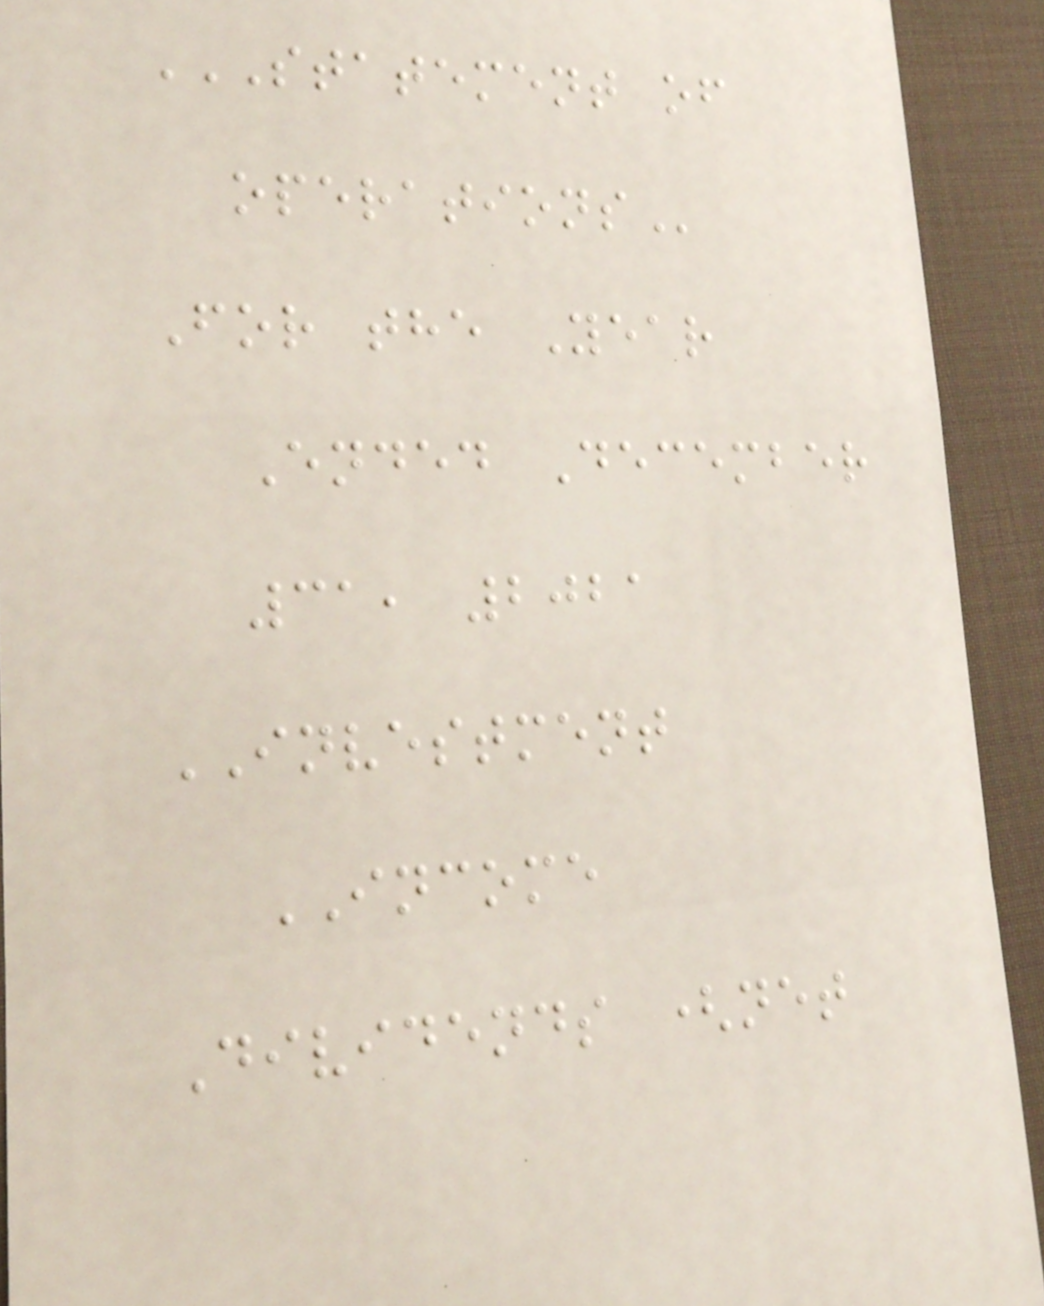STATEMENT OF
OPERATIONS
For the Year
Ended December
31, 2021
INVESTMENT
INCOME
Dividends (net
